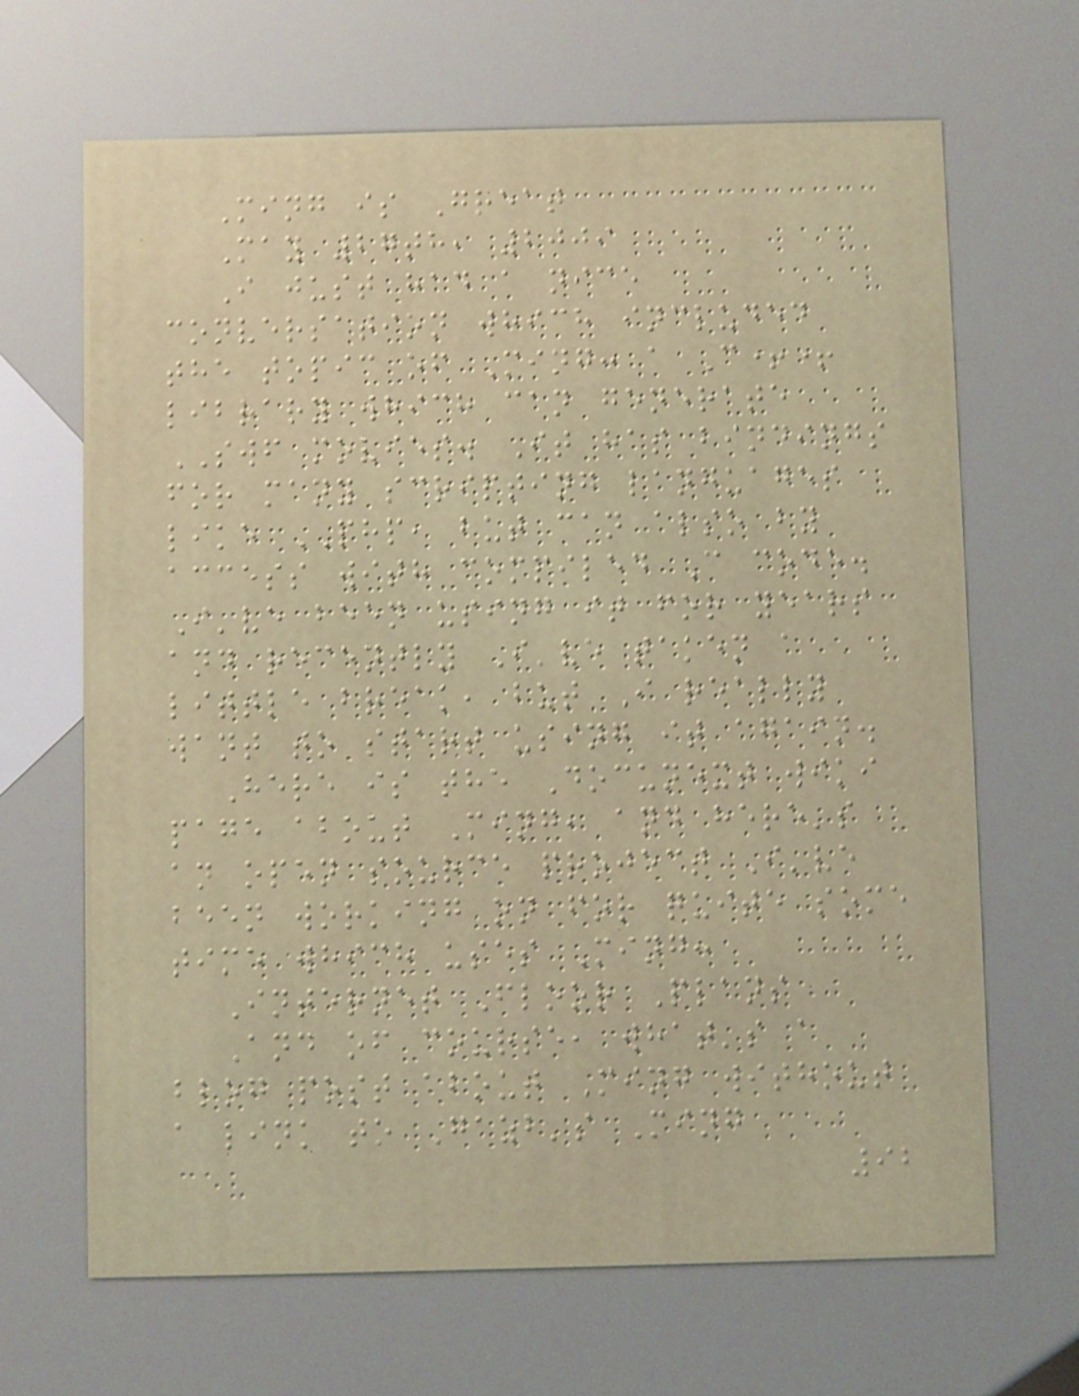Ming is Great
May 27th, 2009
I just had a nice
conversation which included
the topic of Ming: a C++
library which can generate
SWF movies. It has bindings
for many scripting languages
like PHP, but can also by
access with compiled C code.
I've been using it for years
and recently I've taken a
little break, but I really
want to start using it again.
Here is the Docunext wiki
page about Ming, and here's
an open source project I've
been working on for quite some
time which uses Ming:
Internet Floor Plans
And of course, what's a
blog post about Ming without
a link to Gazb's Ming
92
